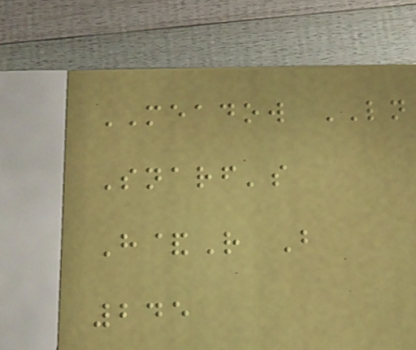MEADOW LN
Snarf's
H&R B
245
